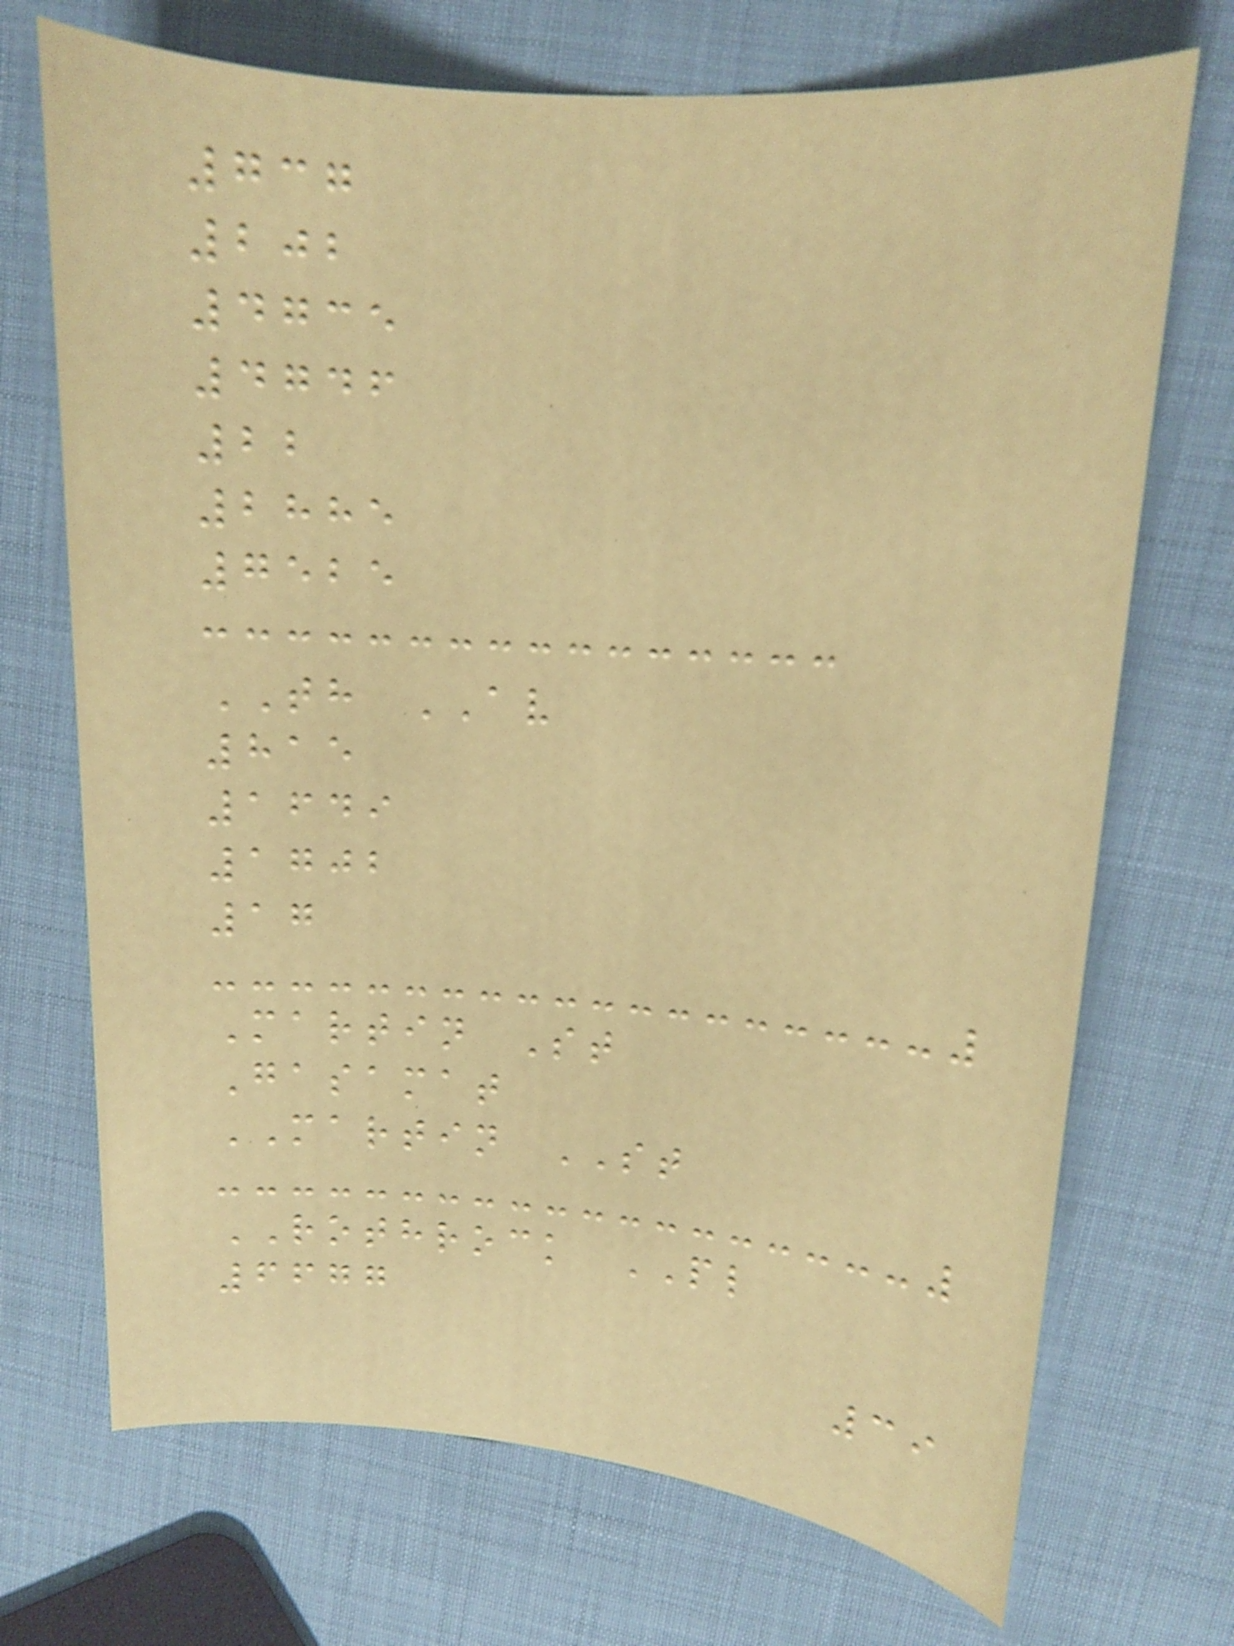737
202
4735
4746
22
2885
7525
TH AV
815
1649
1702
17
Martin St
Gasamat
MARTIN ST
ROTHROCK PL
6677
39
